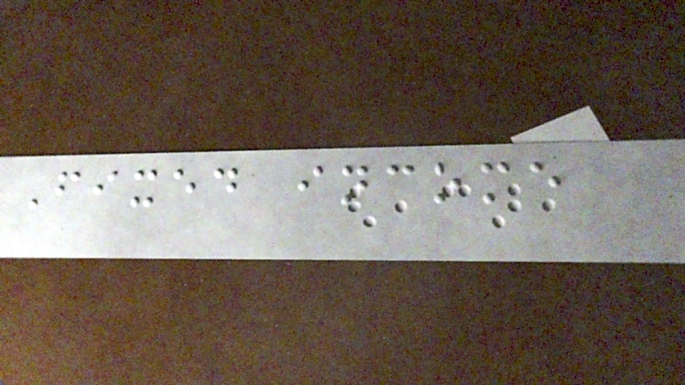Fixed income
